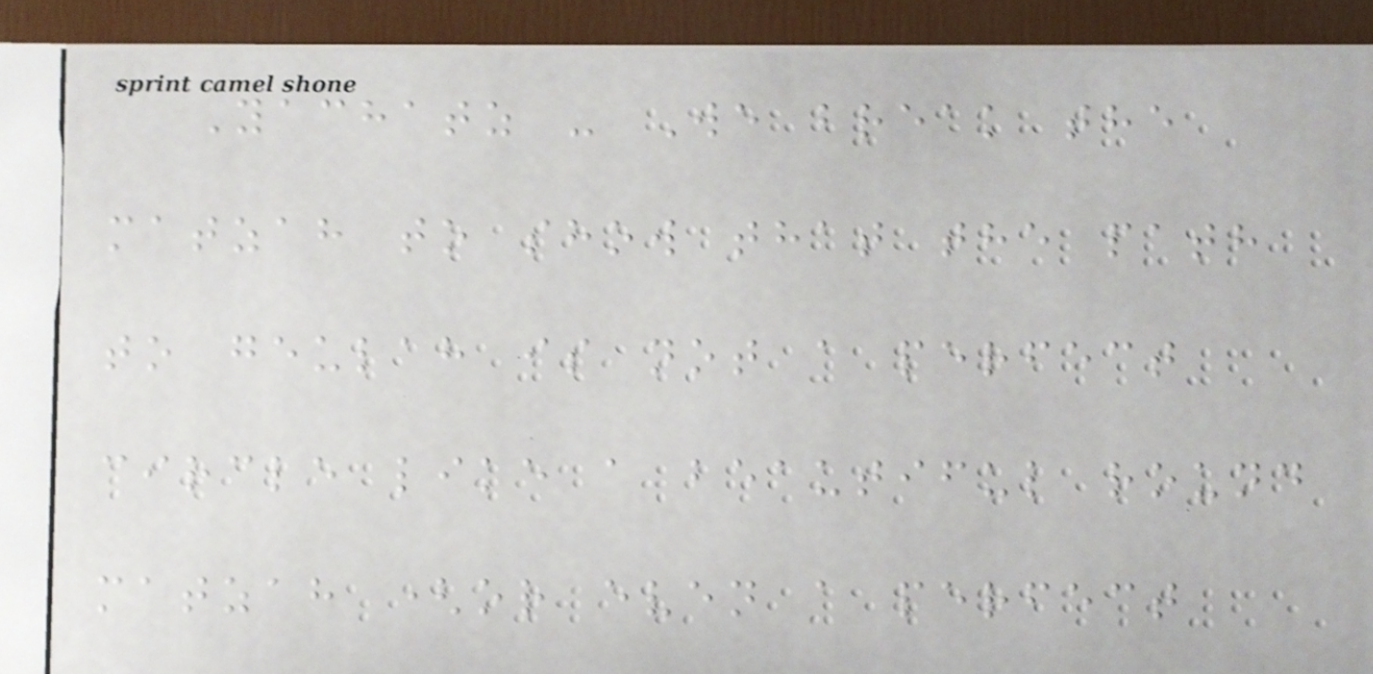Yachatz - We break the
matzah to show that the path
to geulah is not a perfect
circle like a beautiful round
matzah (or even a perfect
